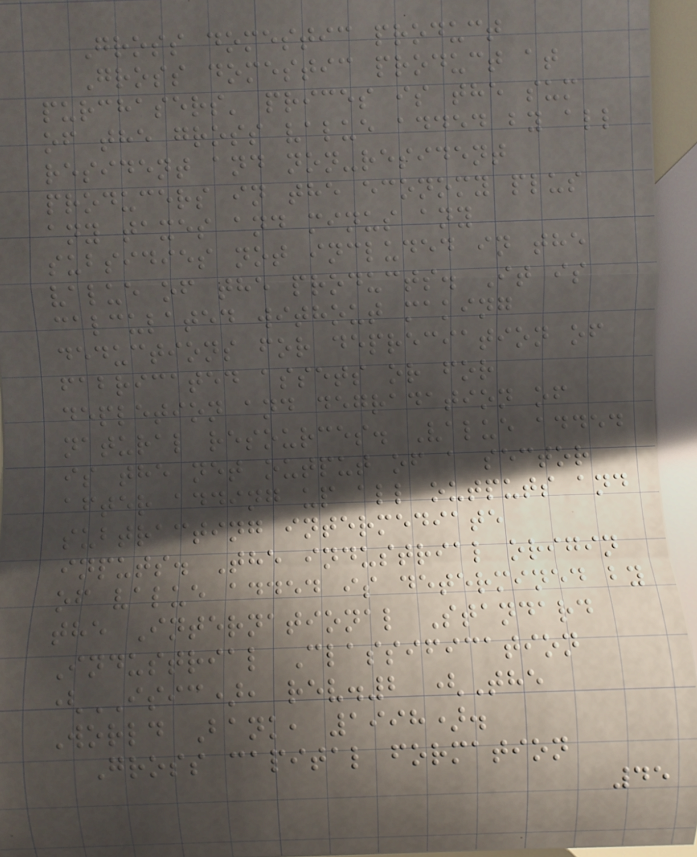Gross domestic product
Gross domestic product at
purchasers' prices is the sum
of the gross value added by all
resident and non-resident
producers in the economy plus
any taxes and minus any
subsidies not included in the
value of the products. It is
calculated without making
deductions for depreciation of
fabricated assets or for
depletion and degradation of
natural resources. Value added
is the net output of a sector
after adding up all outputs and
subtracting intermediate
inputs. The industrial origin
of value added is determined by
the International Standard
Industrial Classification
(ISIC), rev.2 (The
World Bank, 1998).
Gross capital formation
45
